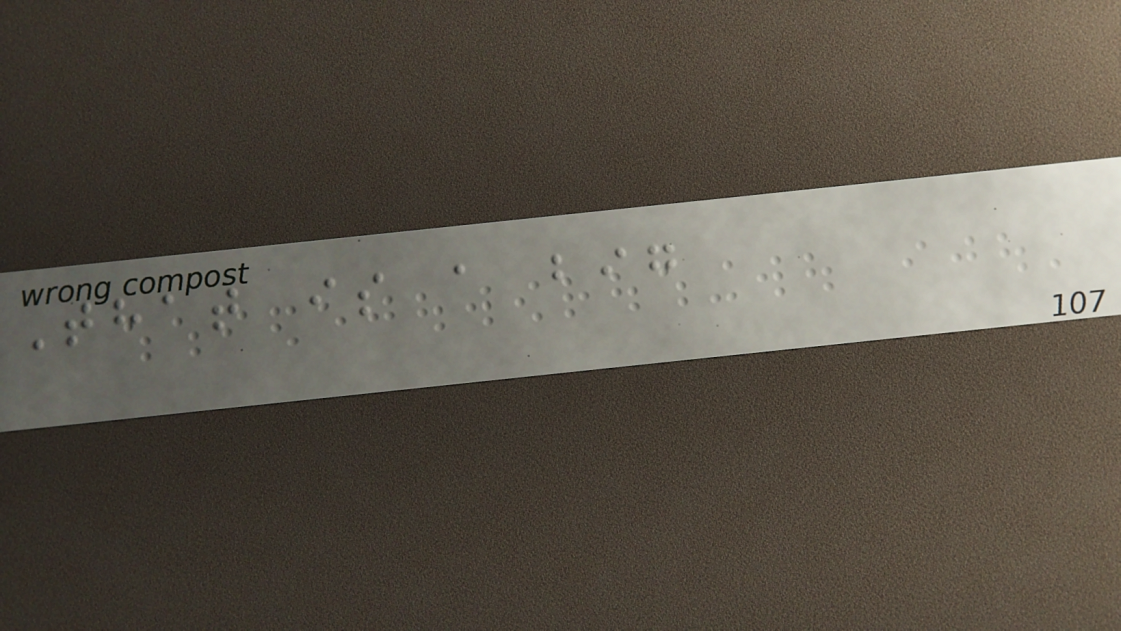That is a big
